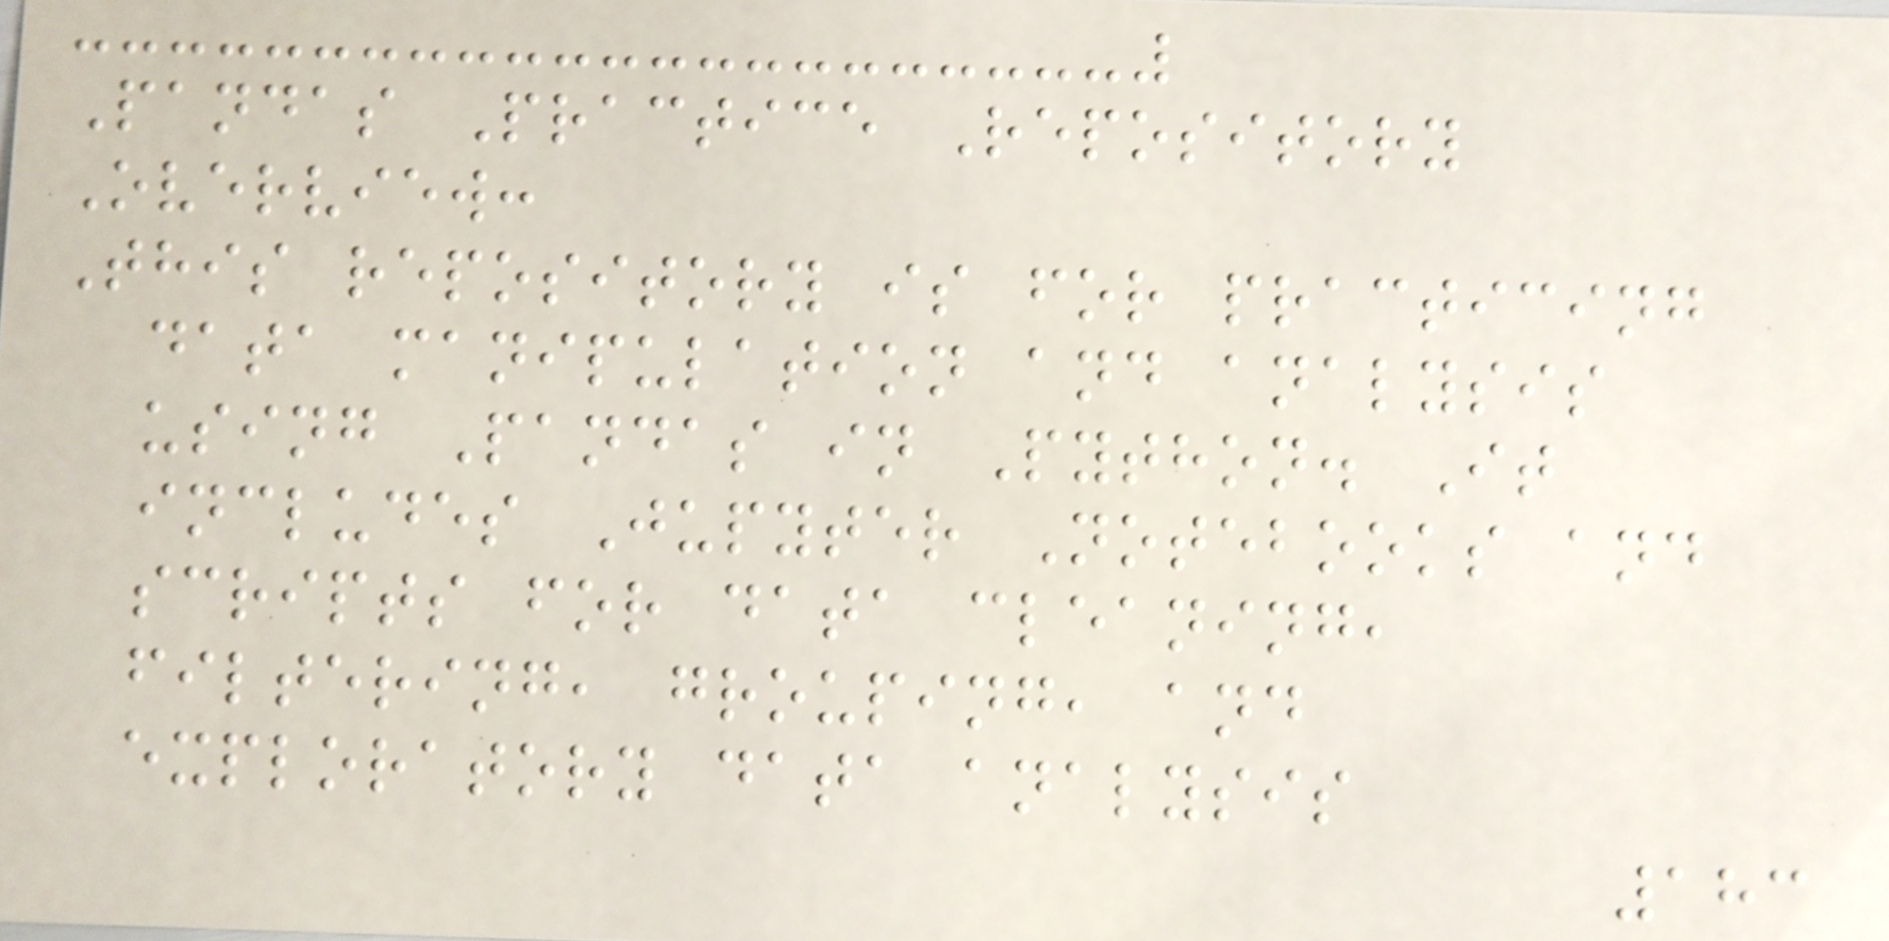Pandas Practice Repository
Overview:
This repository is for practicing
data manipulation and analysis
using Pandas in Python. It
includes Jupyter Notebooks and
scripts for data cleaning,
filtering, grouping, and
exploratory data analysis
183
